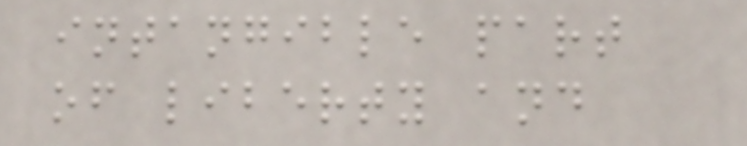intangible part
of liberty and
